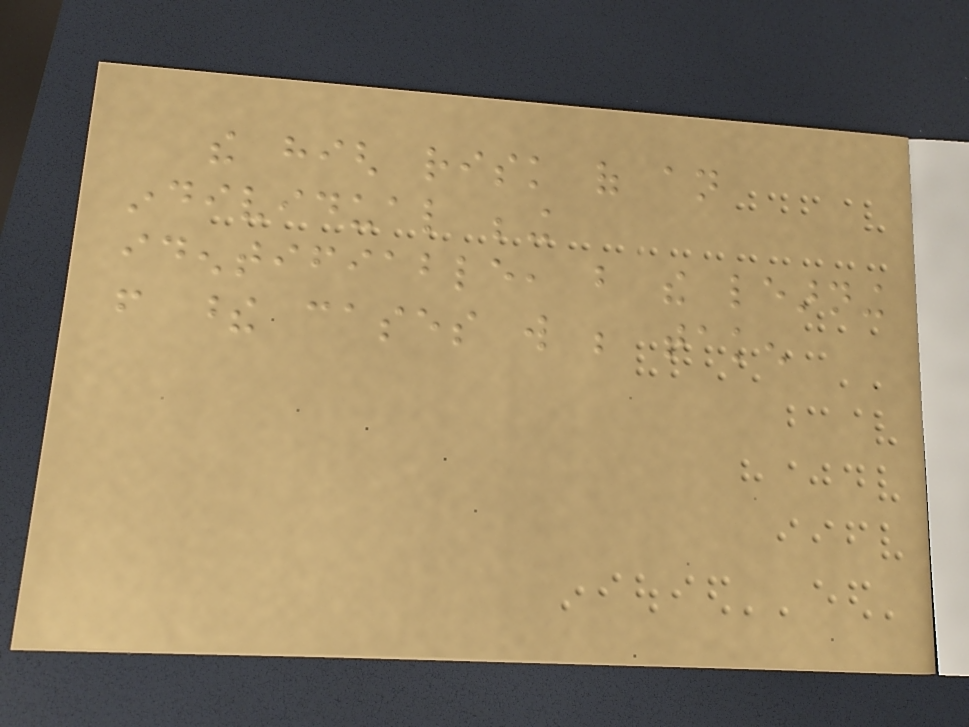the high risk of an
individual being
identifiable, but the learning
from these cases will be taken
